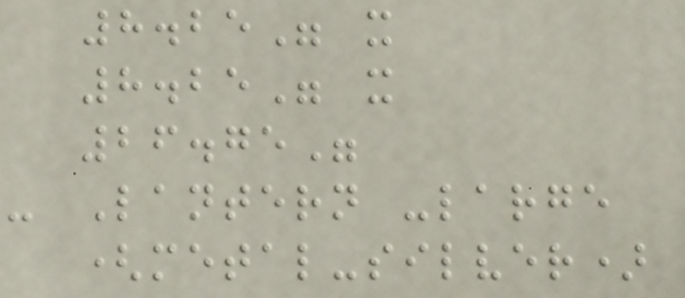8.25" x
8.25" x
26.75"
- Lantern -large
(metal-silver)
